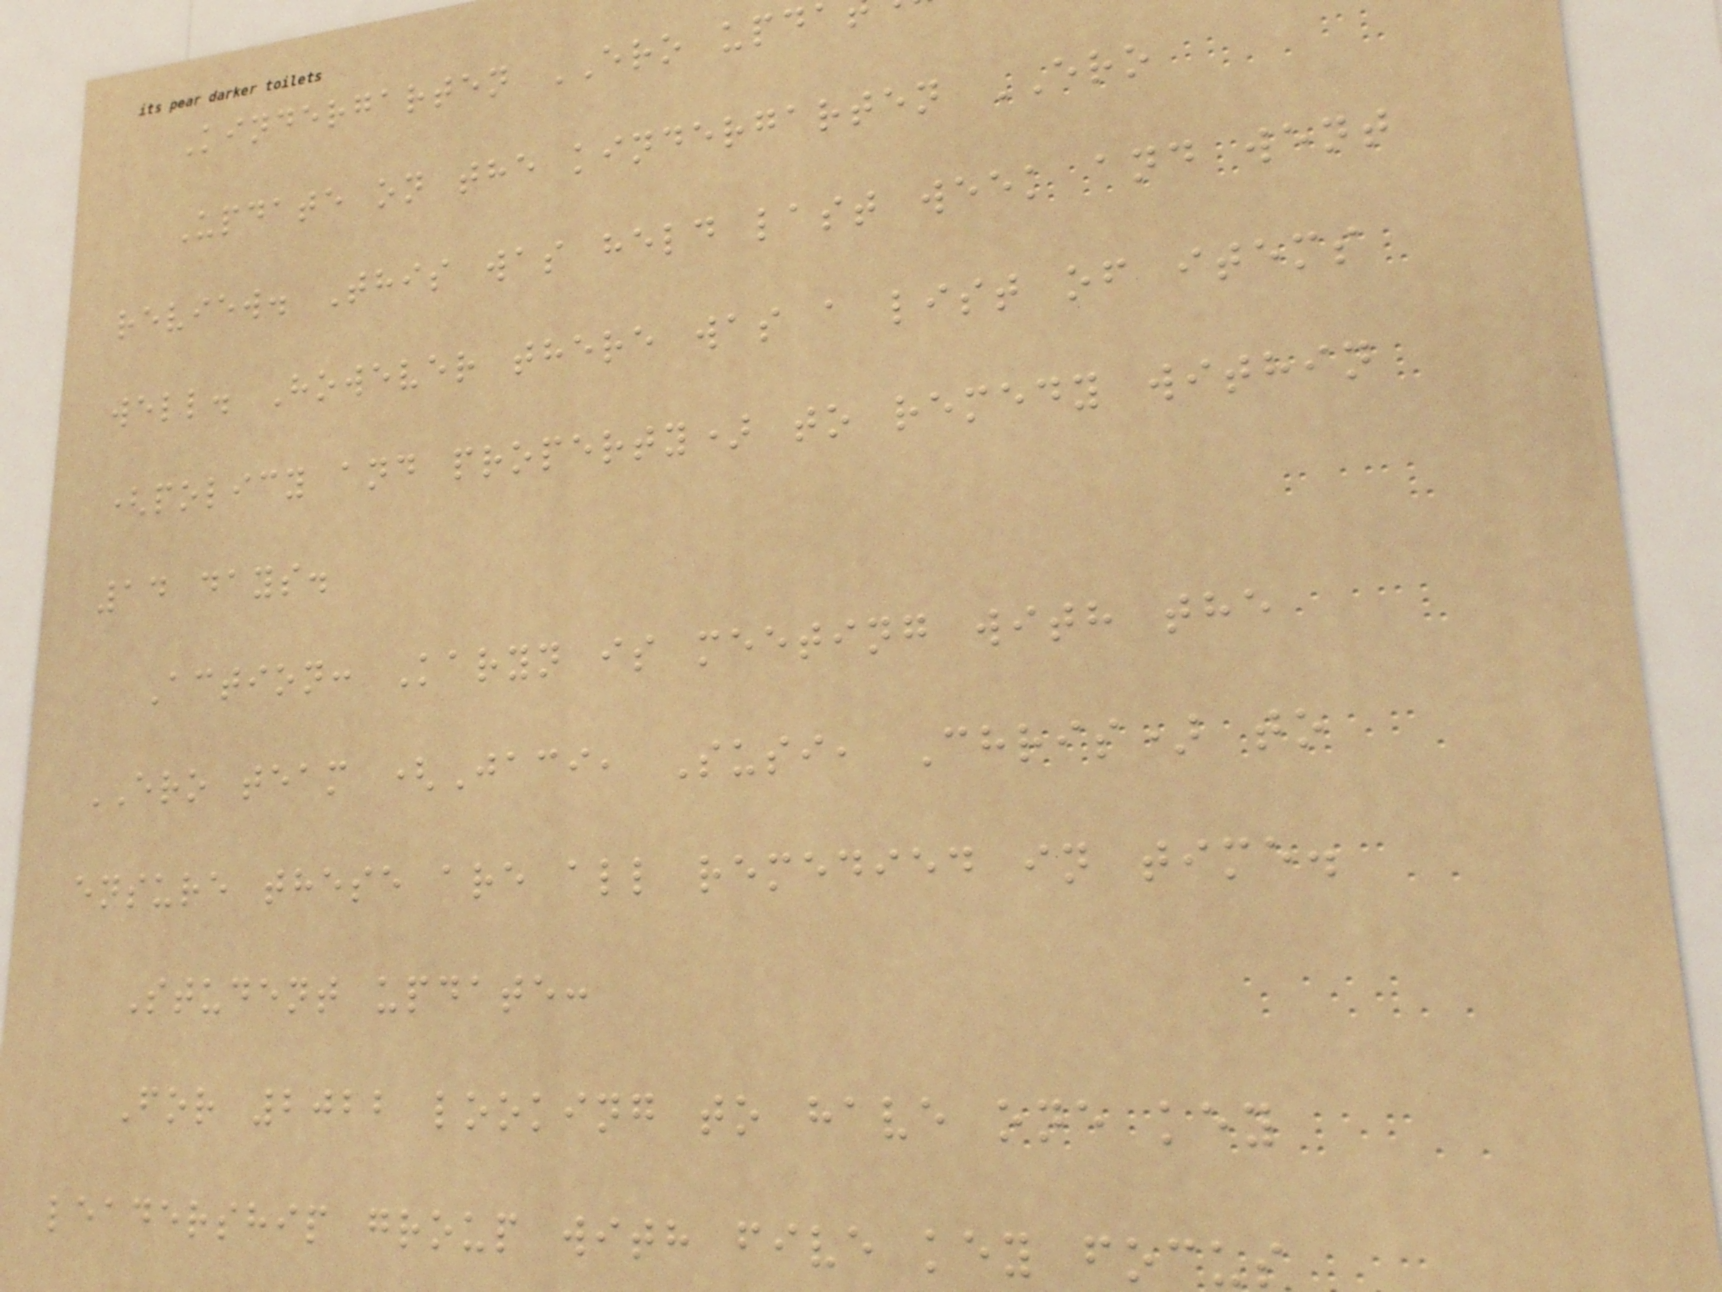Kindergarten ERO upd
Update on the kindergarten ERO
review. This was held last week and went
well. However there was a list of items
(policy and property) to remedy within
14 days.
Action: Karyn is meeting with the
ERO team (Jaci, Susi, Chris) to
ensure these are all remedied in time.
Student update:
For 2022 looking to have one key
leadership group with five key focus
